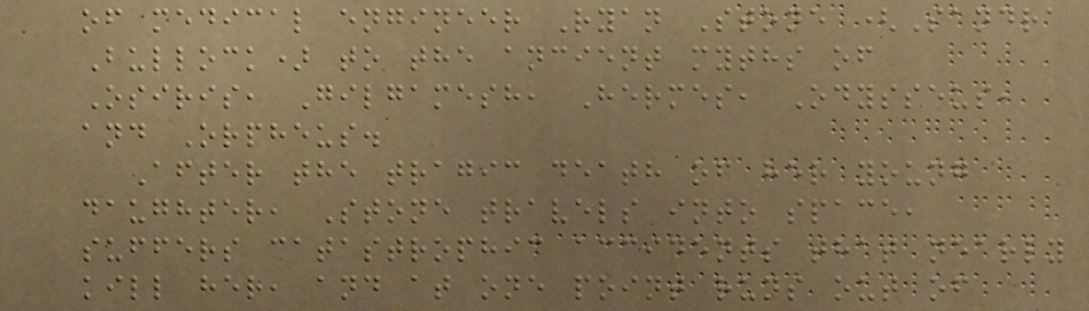of medical engineer Ryan Stone (Sandra
Bullock) to the ancient myths of
Osiris, Gilgamesh, Hermes, Odysseus,
and Orpheus.
After the tragic death of her young
daughter, Stone travels into space,
suffers catastrophic accidents that nearly
kill her, and at one point runs out of
